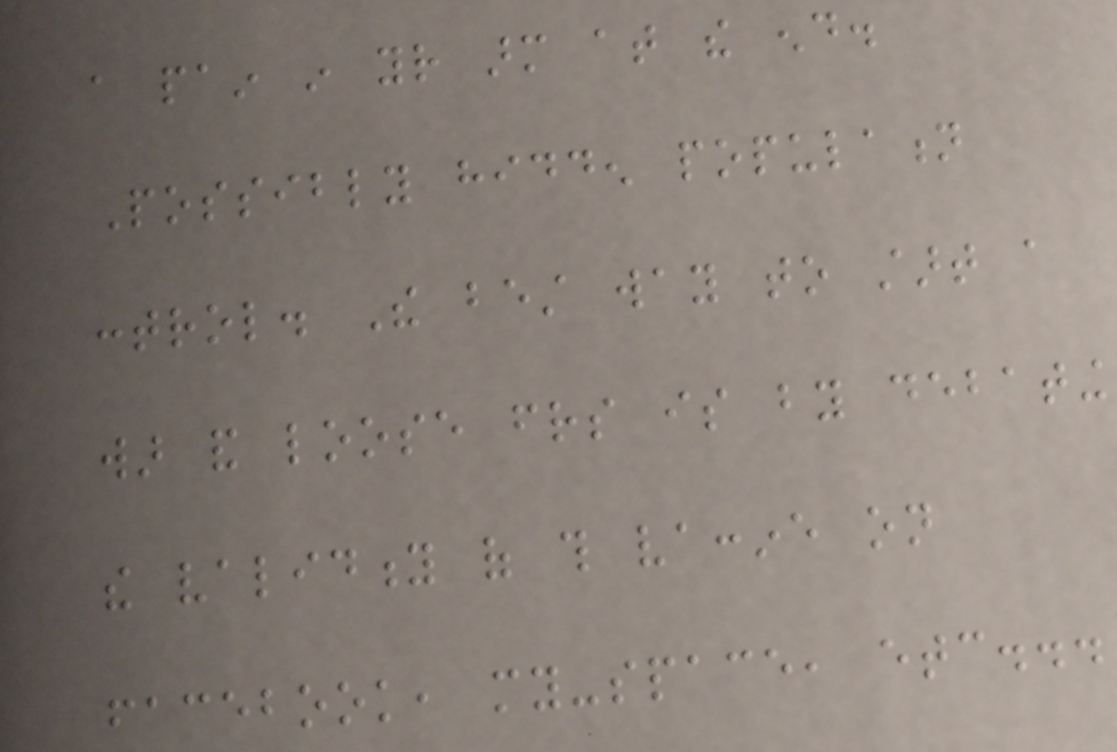a pain in your arm at the end.
Possibly hidden population
control. The best way to start a
war and loose friends is by debating
the validity of this vaccine on
facebook, my-space, etc...
